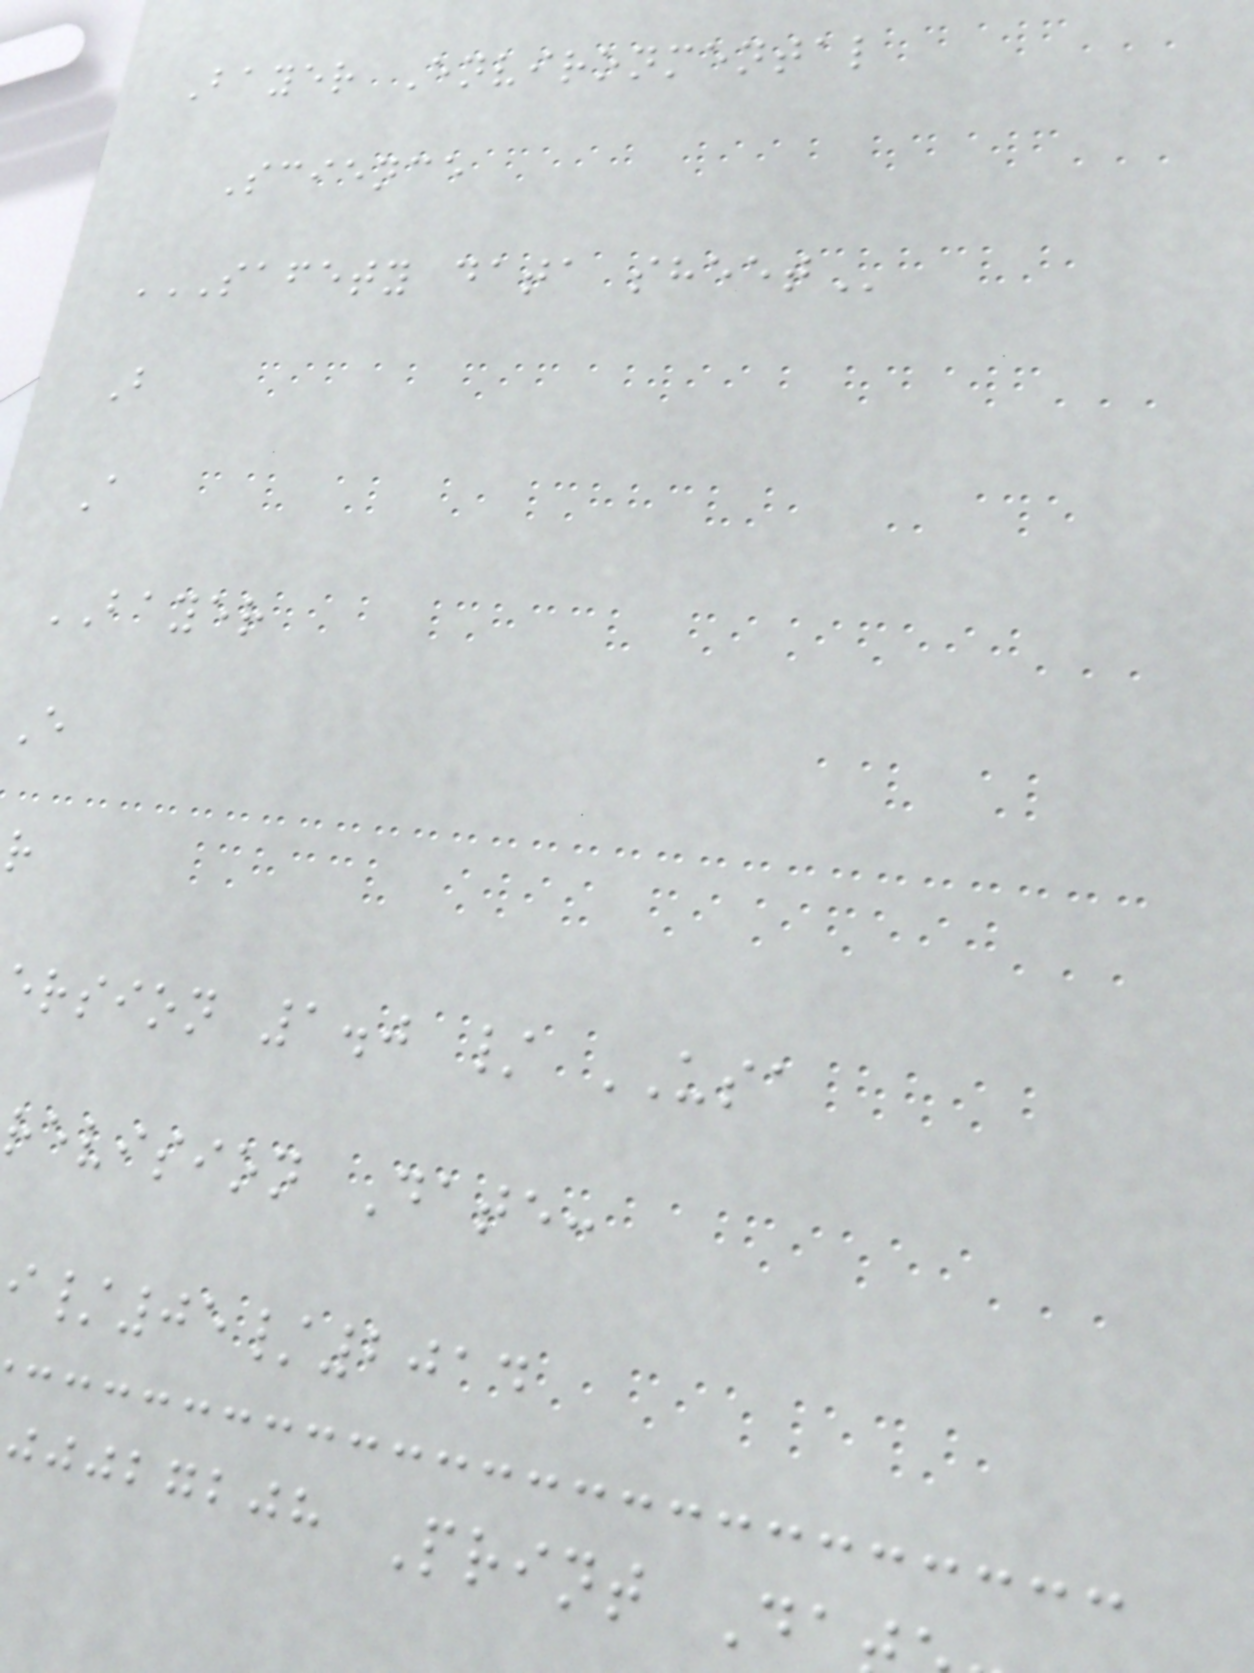Bayer Environmental
Science
SAFETY DATA SHEET
B
A
BAYER
E
ersion 1.0 / USA
revision Date:
/05/2014
jjjbgbjh Print Da
